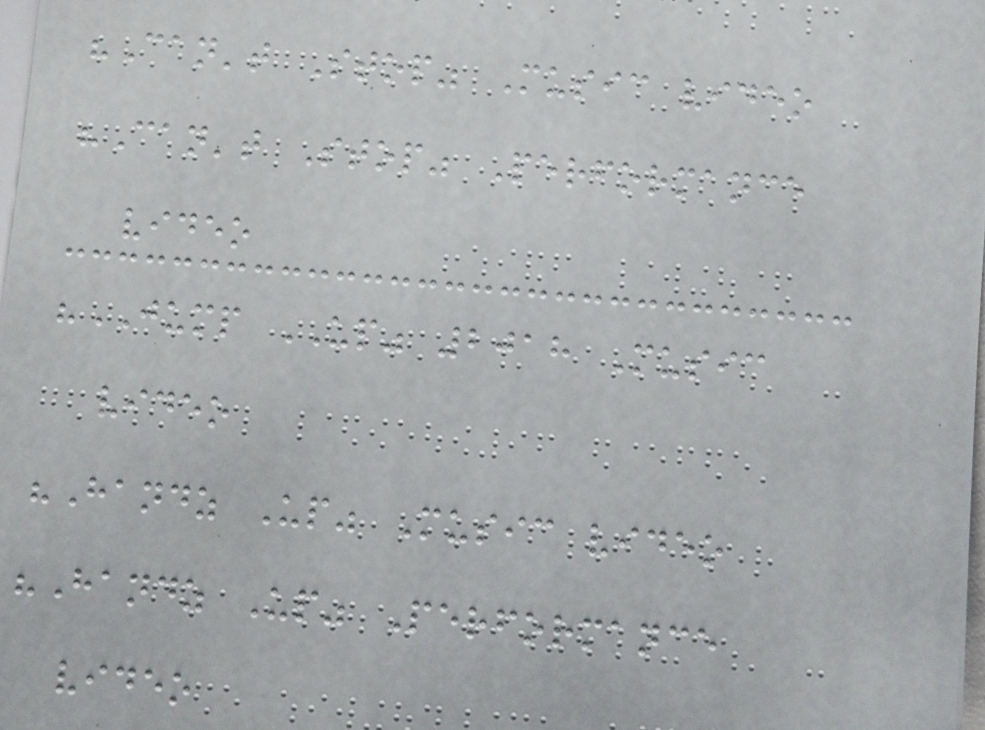"Can't Stop" Music video
"Can't Stop" Performance
video
"JUMP UP" 2018 Music
video
"Handz Up" Music video
"Handz Up" Performance
video
